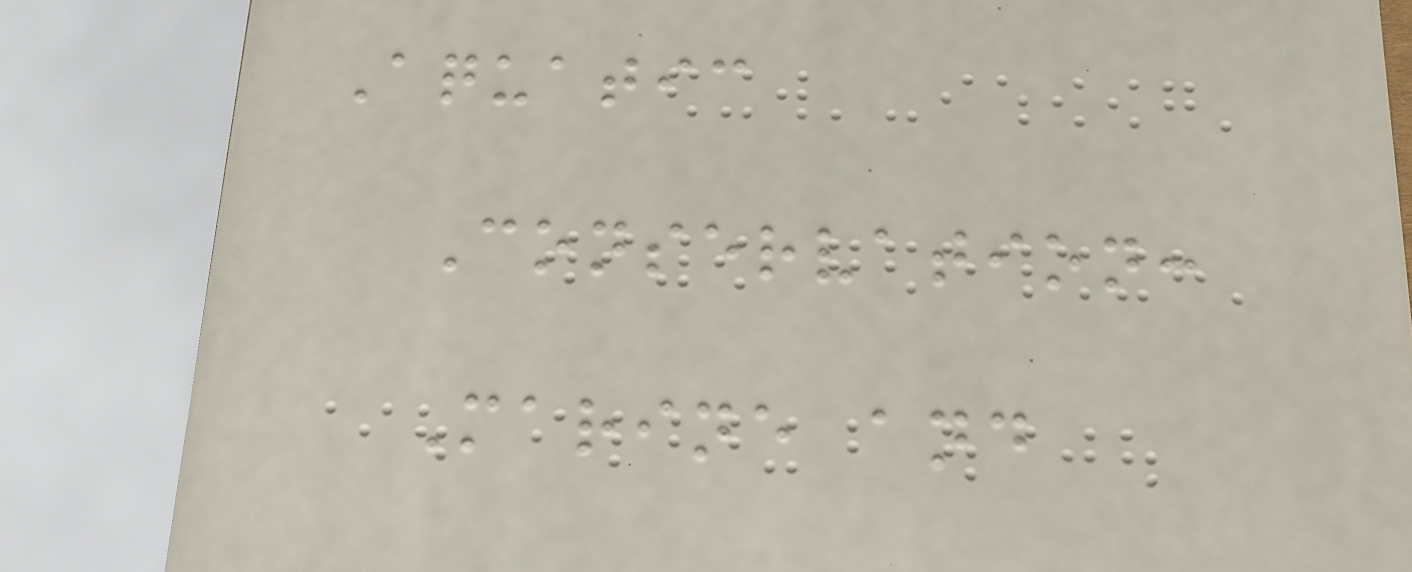Aquatic
Conservation:
Marine and
